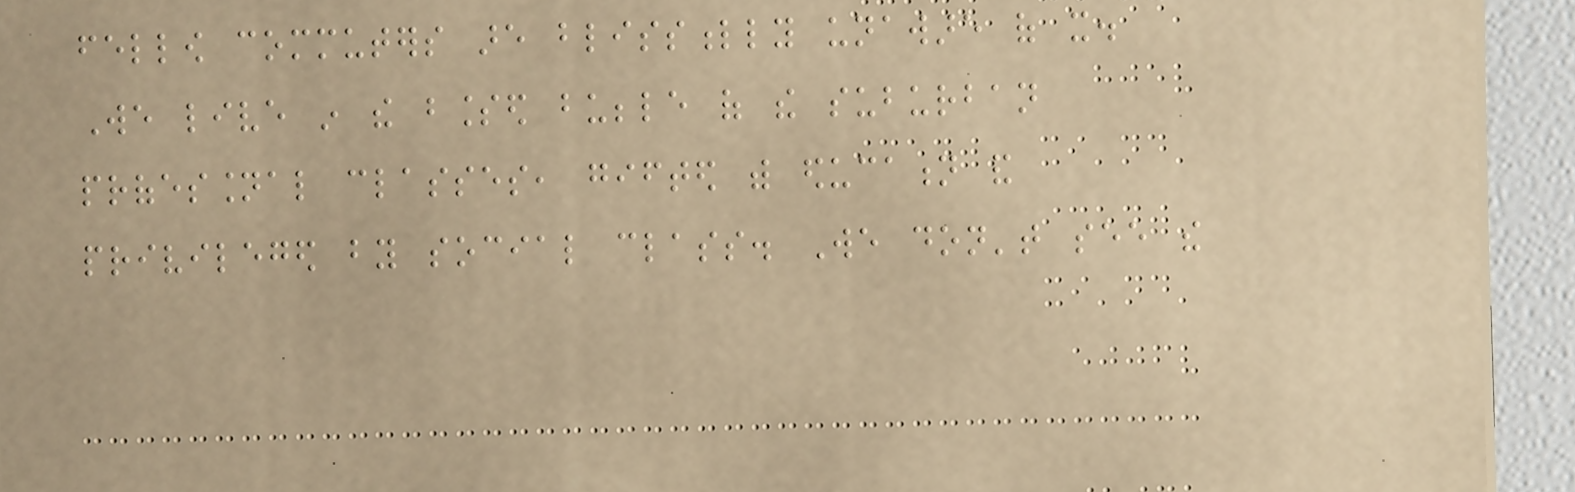fellow commuters are blissfully unaware of it.
We live in the blessed bubble of the suburban
professional classes, gifted with education and
privileged by social class. We don't see the
